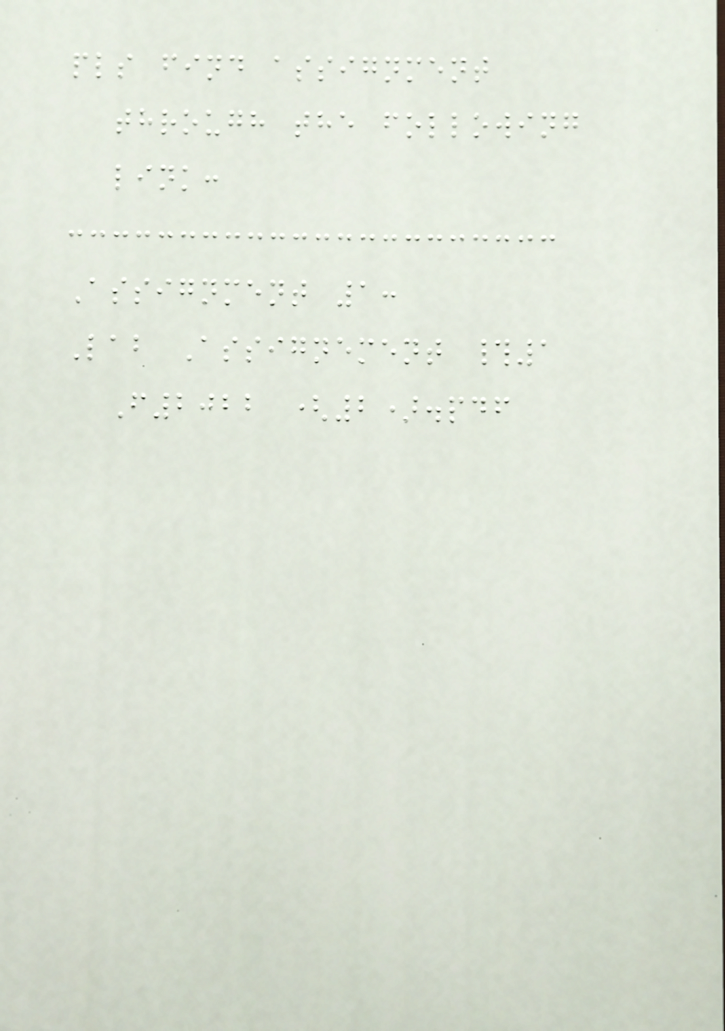pls find assignment
through the following
link:
Assignment 1:
Lab Assignement #1
F2022 (2).pdf
